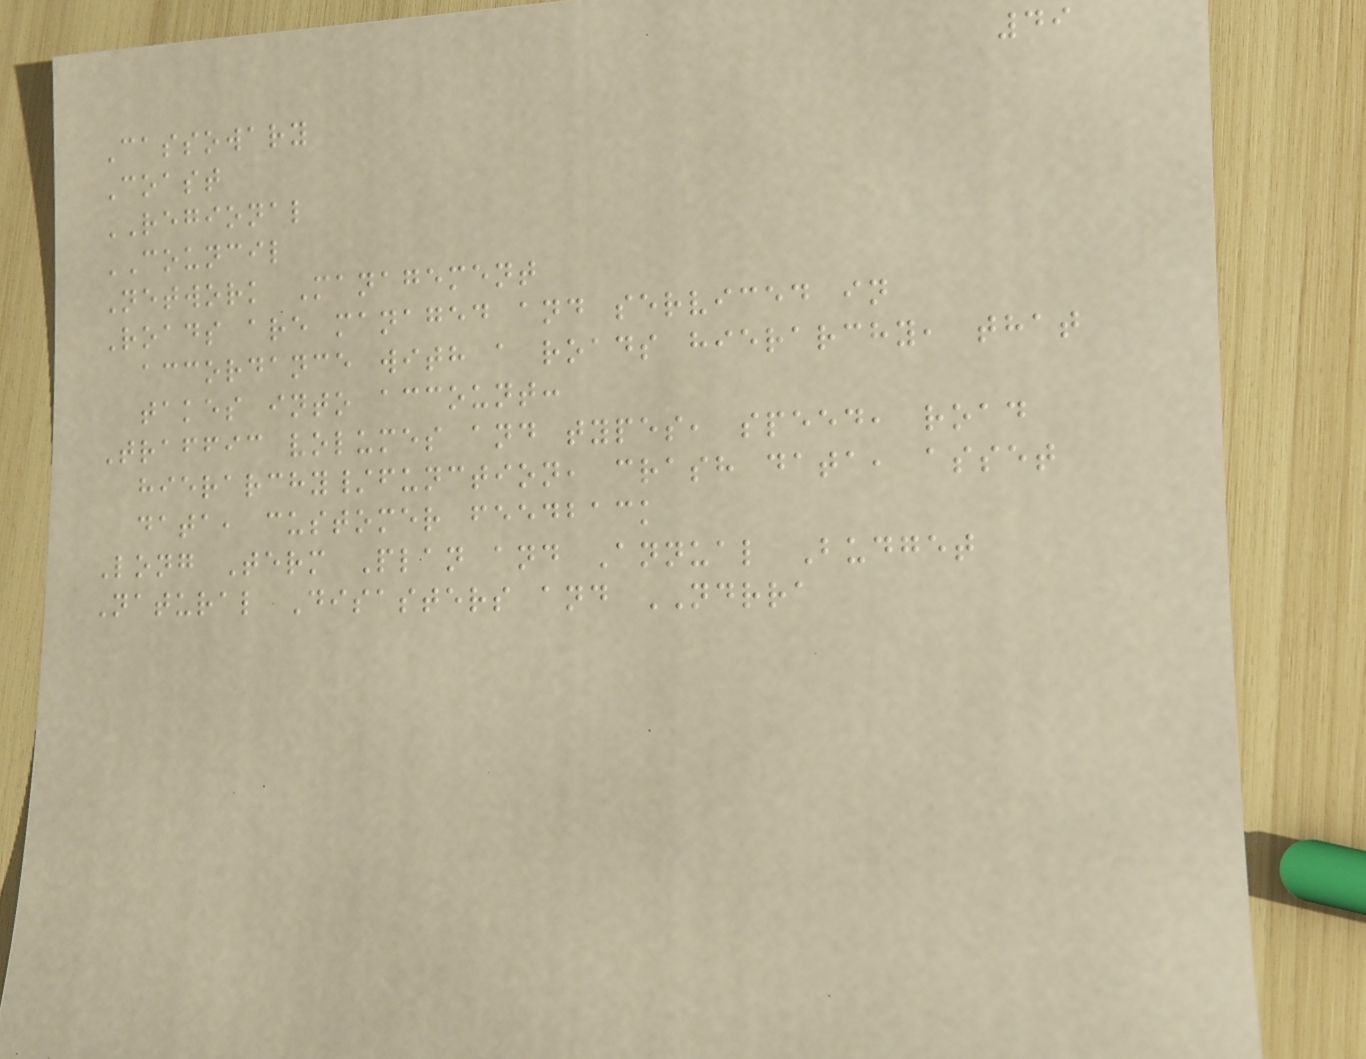49
Cassowary
Coast
REGIONAL
COUNCIL
Network Management
Roads are managed and serviced in
accordance with a roads hierarchy, that
takes into account:
Traffic volumes and types, speed, road
hierarchy/function, crash data, asset
data, customer feedback
Long Term Plan and Annual Budget
Natural Disasters and NDRRA
